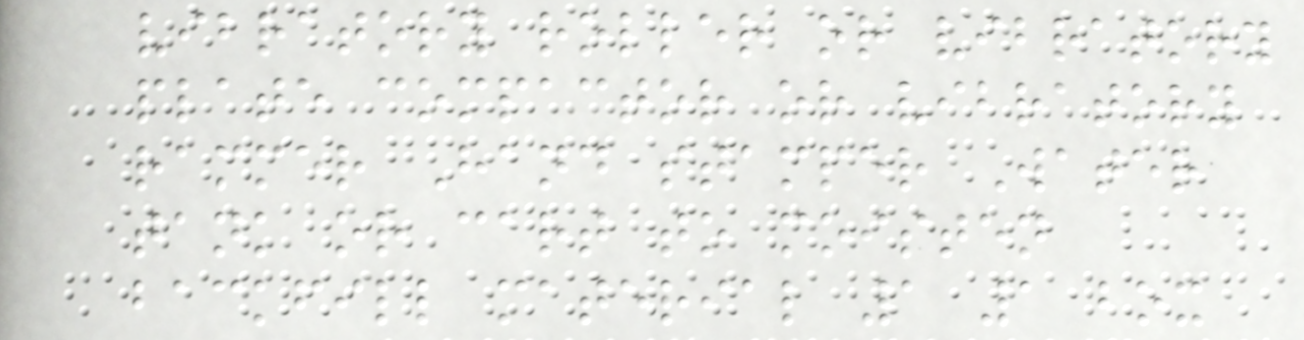vibratory roller or vibratory
plate compactor or vibratory
rammer Hand stamper Water
tank or cart to moisten
backfill material 1 1 box
